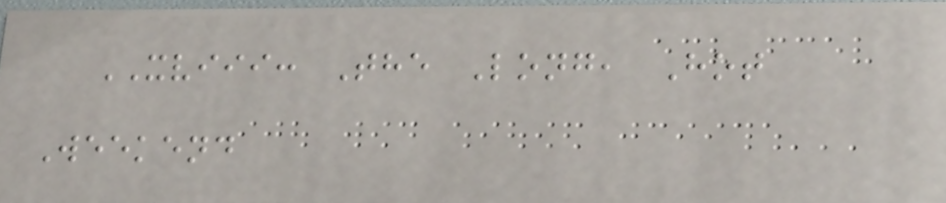XVIII: The Long, Hot
Weekend
